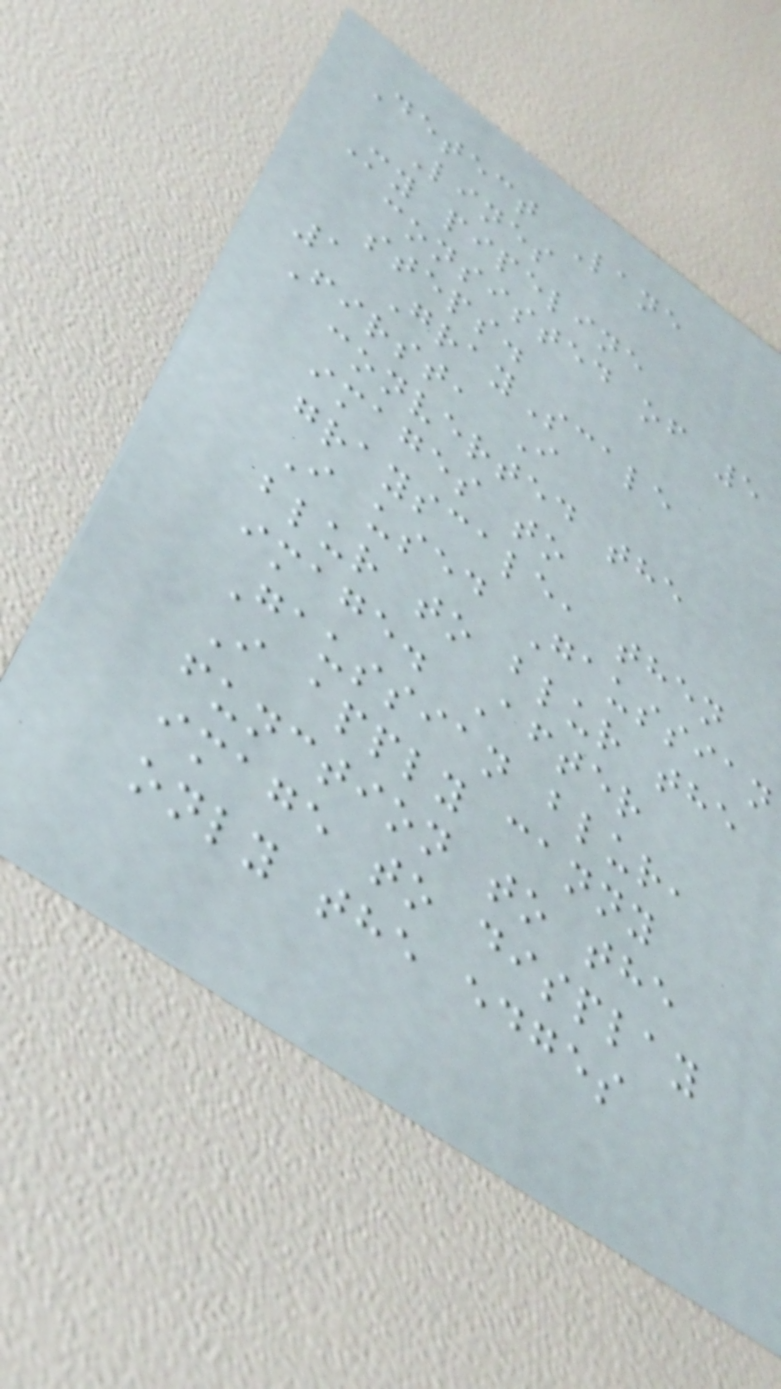Detect Lane
Lines
My pipeline
consisted of 5
steps.
1 GrayScale
First, I
converted the
images to
grayscale, then
I used Gaussian
blur to blur the
image. After
Gaussian blur,
I apply canny
function to the
image to display
only the edges
